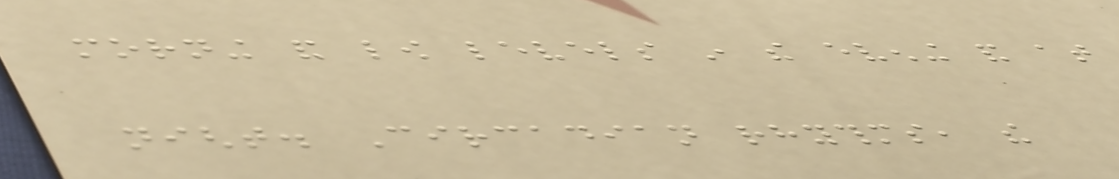morning and low levels in the evening and at
night. Circadian rhythms, the
